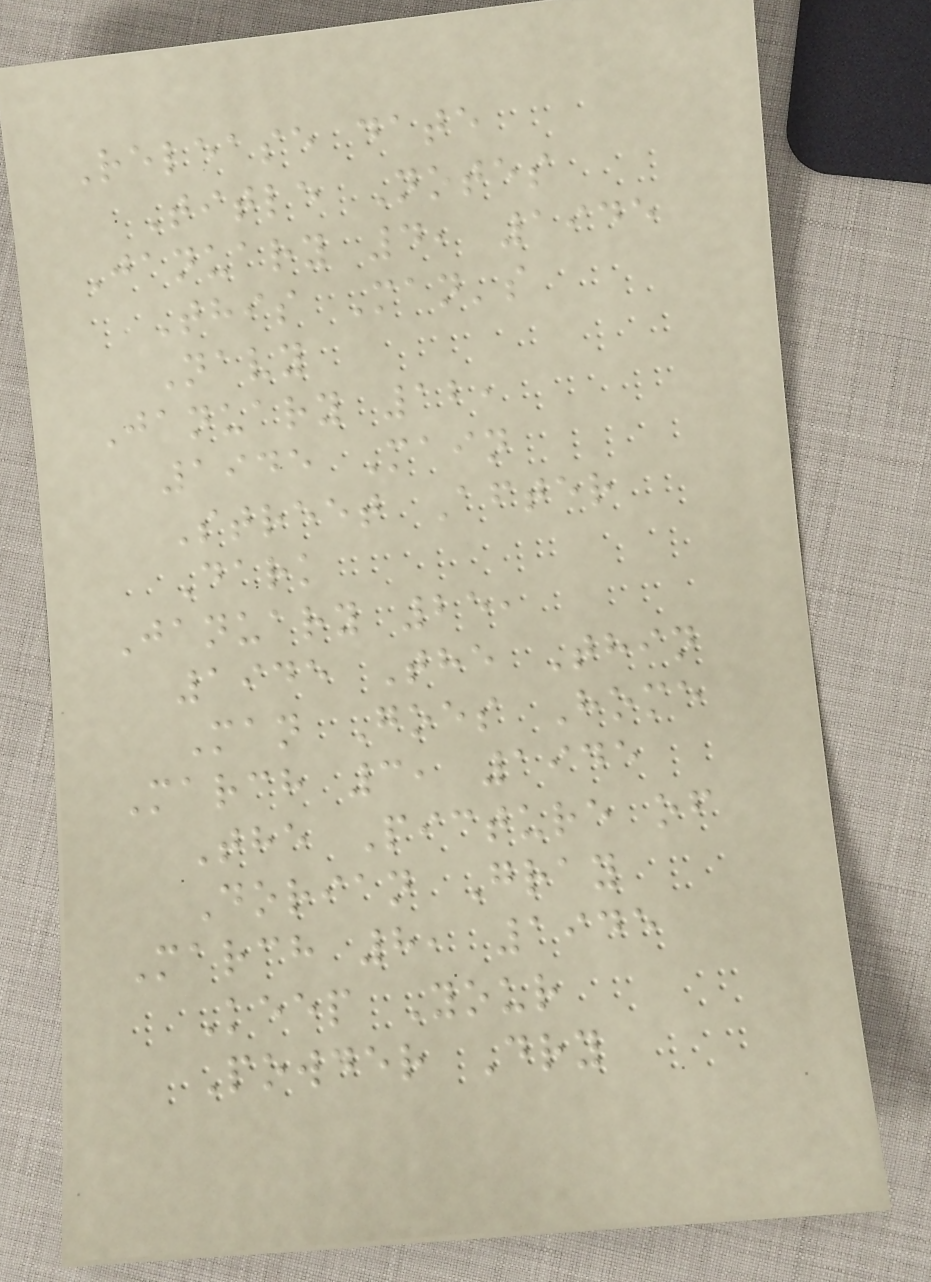Release date
Title Notes
January 4, 1945
This Man's
Navy
January 12,
1945 Main
Street After
Dark
January 25,
1945 The Thin
Man Goes Home
March 3, 1945
The Picture of
Dorian Gray
March 8, 1945
Keep Your
Powder Dry
